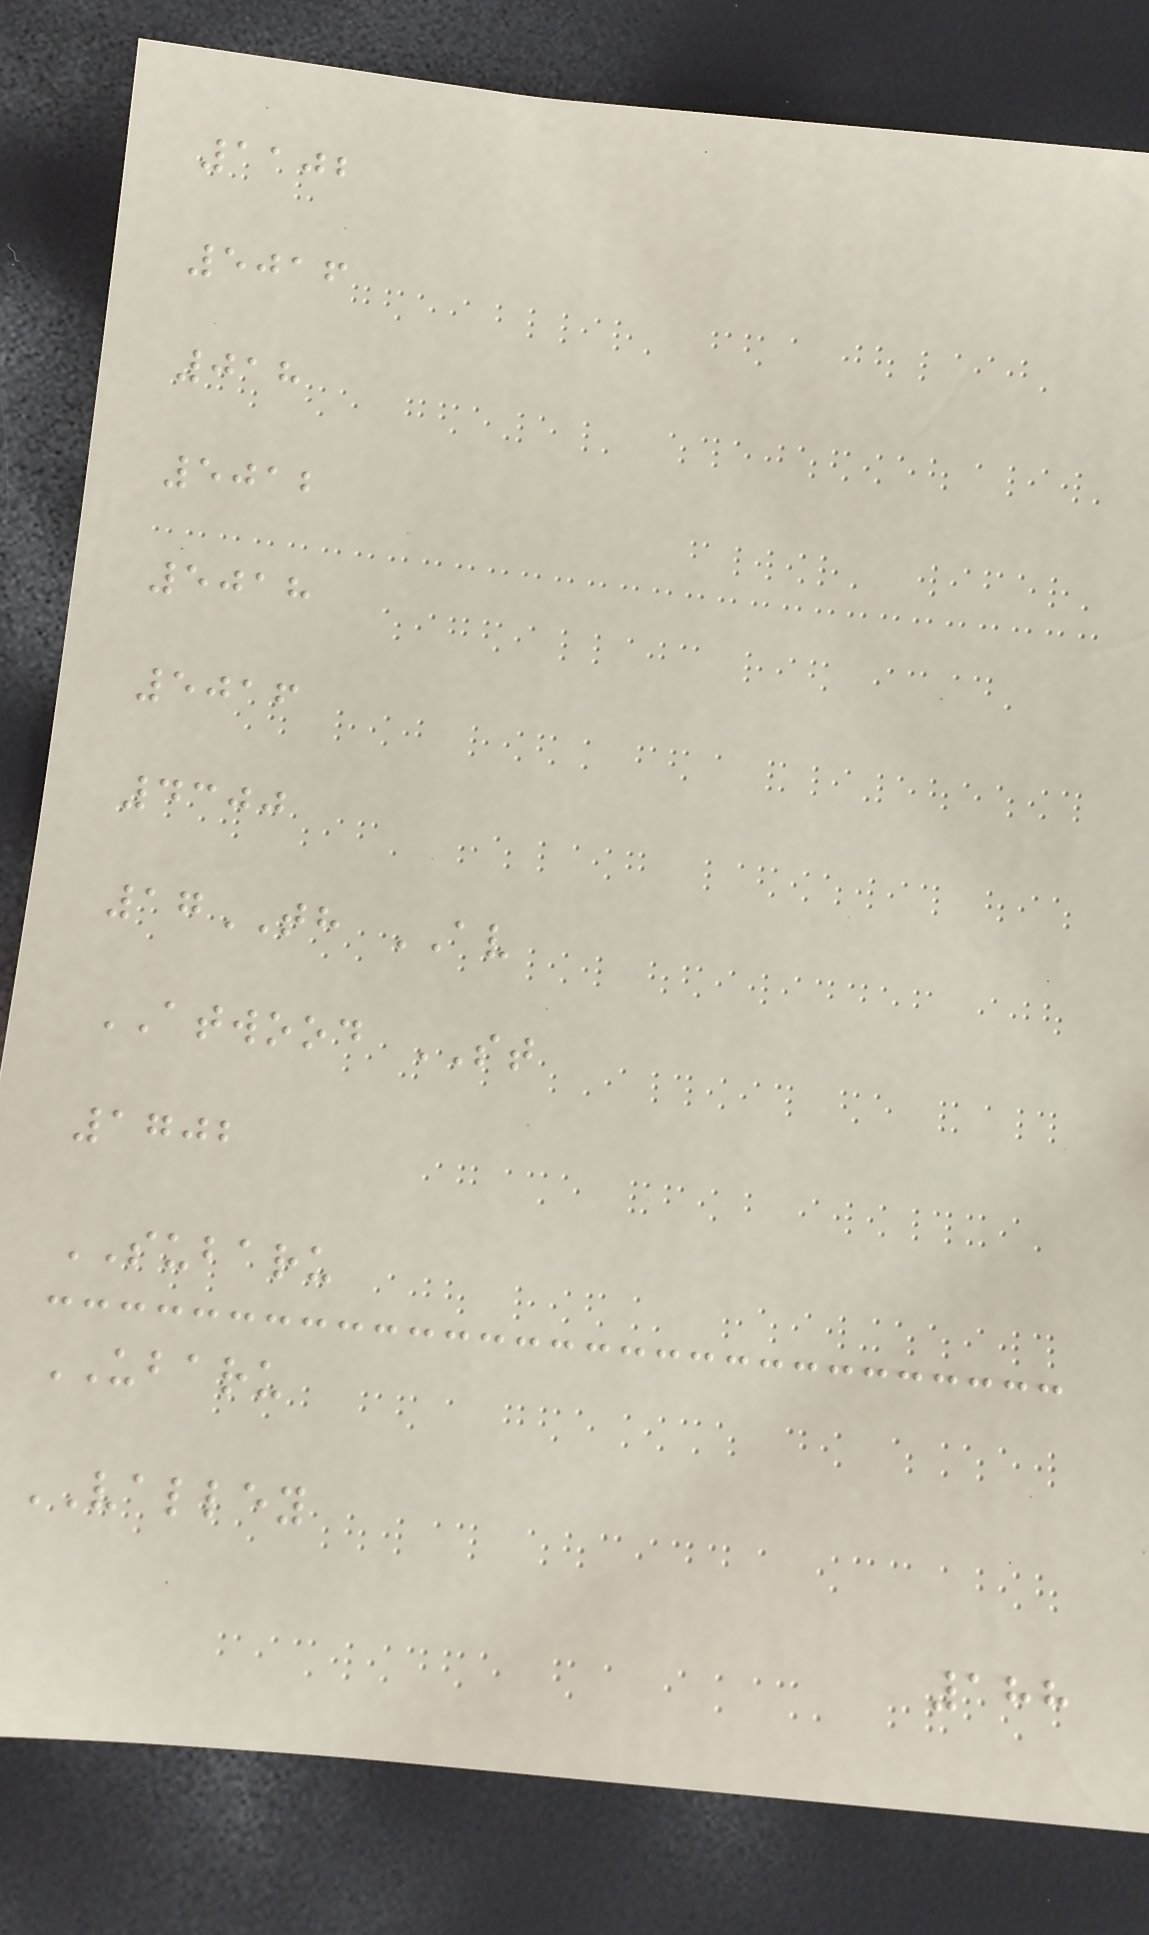1102
5016
018
5012
5018
5016
4300
17TH AV
ATWOOD ST
1702
SUBARU
UBARU
VALLEY
188
